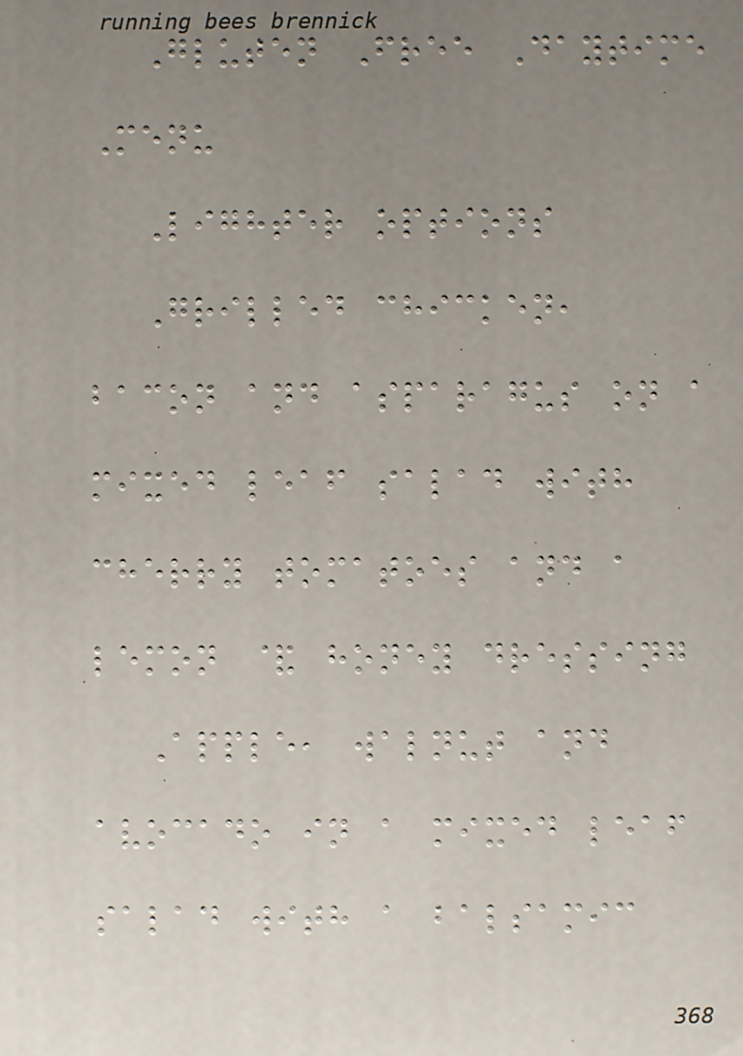Gluten Free Daytime
Menu
Lighter options
Grilled chicken,
bacon and asparagus on a
mixed leaf salad with
cherry tomatoes and a
lemon & honey dressing
Apple, walnut and
avocado in a mixed leaf
salad with a balsamic
